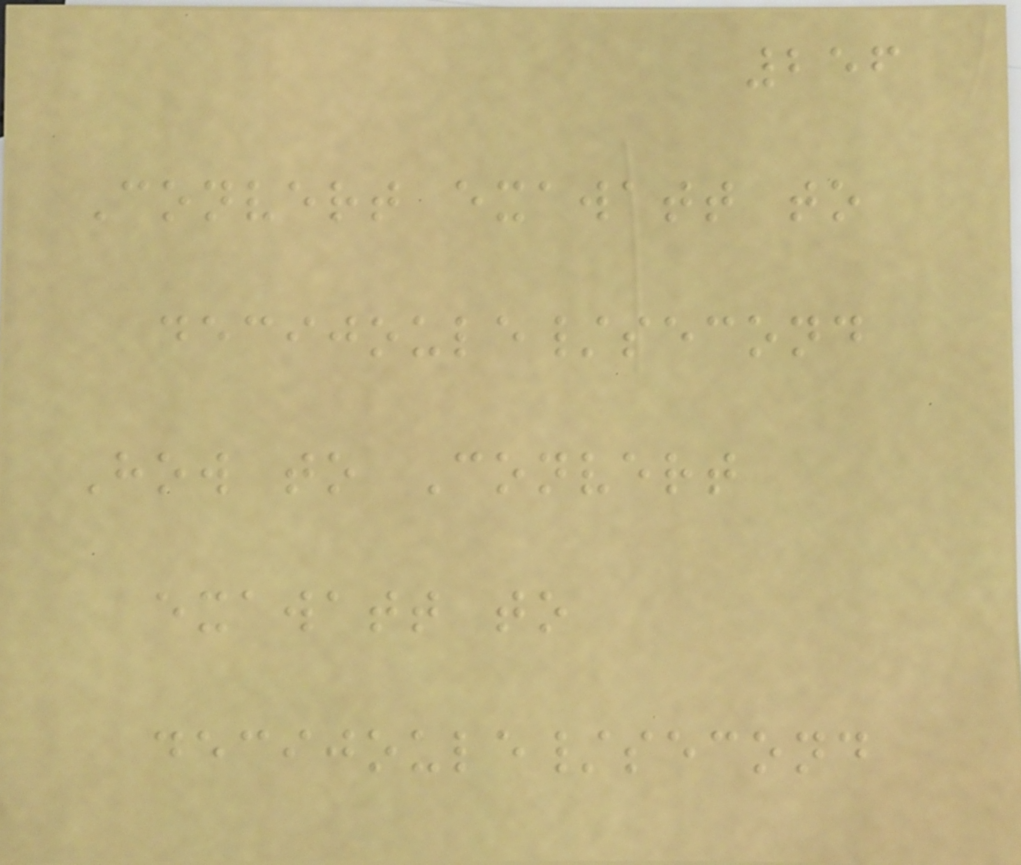256
Convert exawatt to
decijoule/second
How to Convert
exawatt to
decijoule/second
